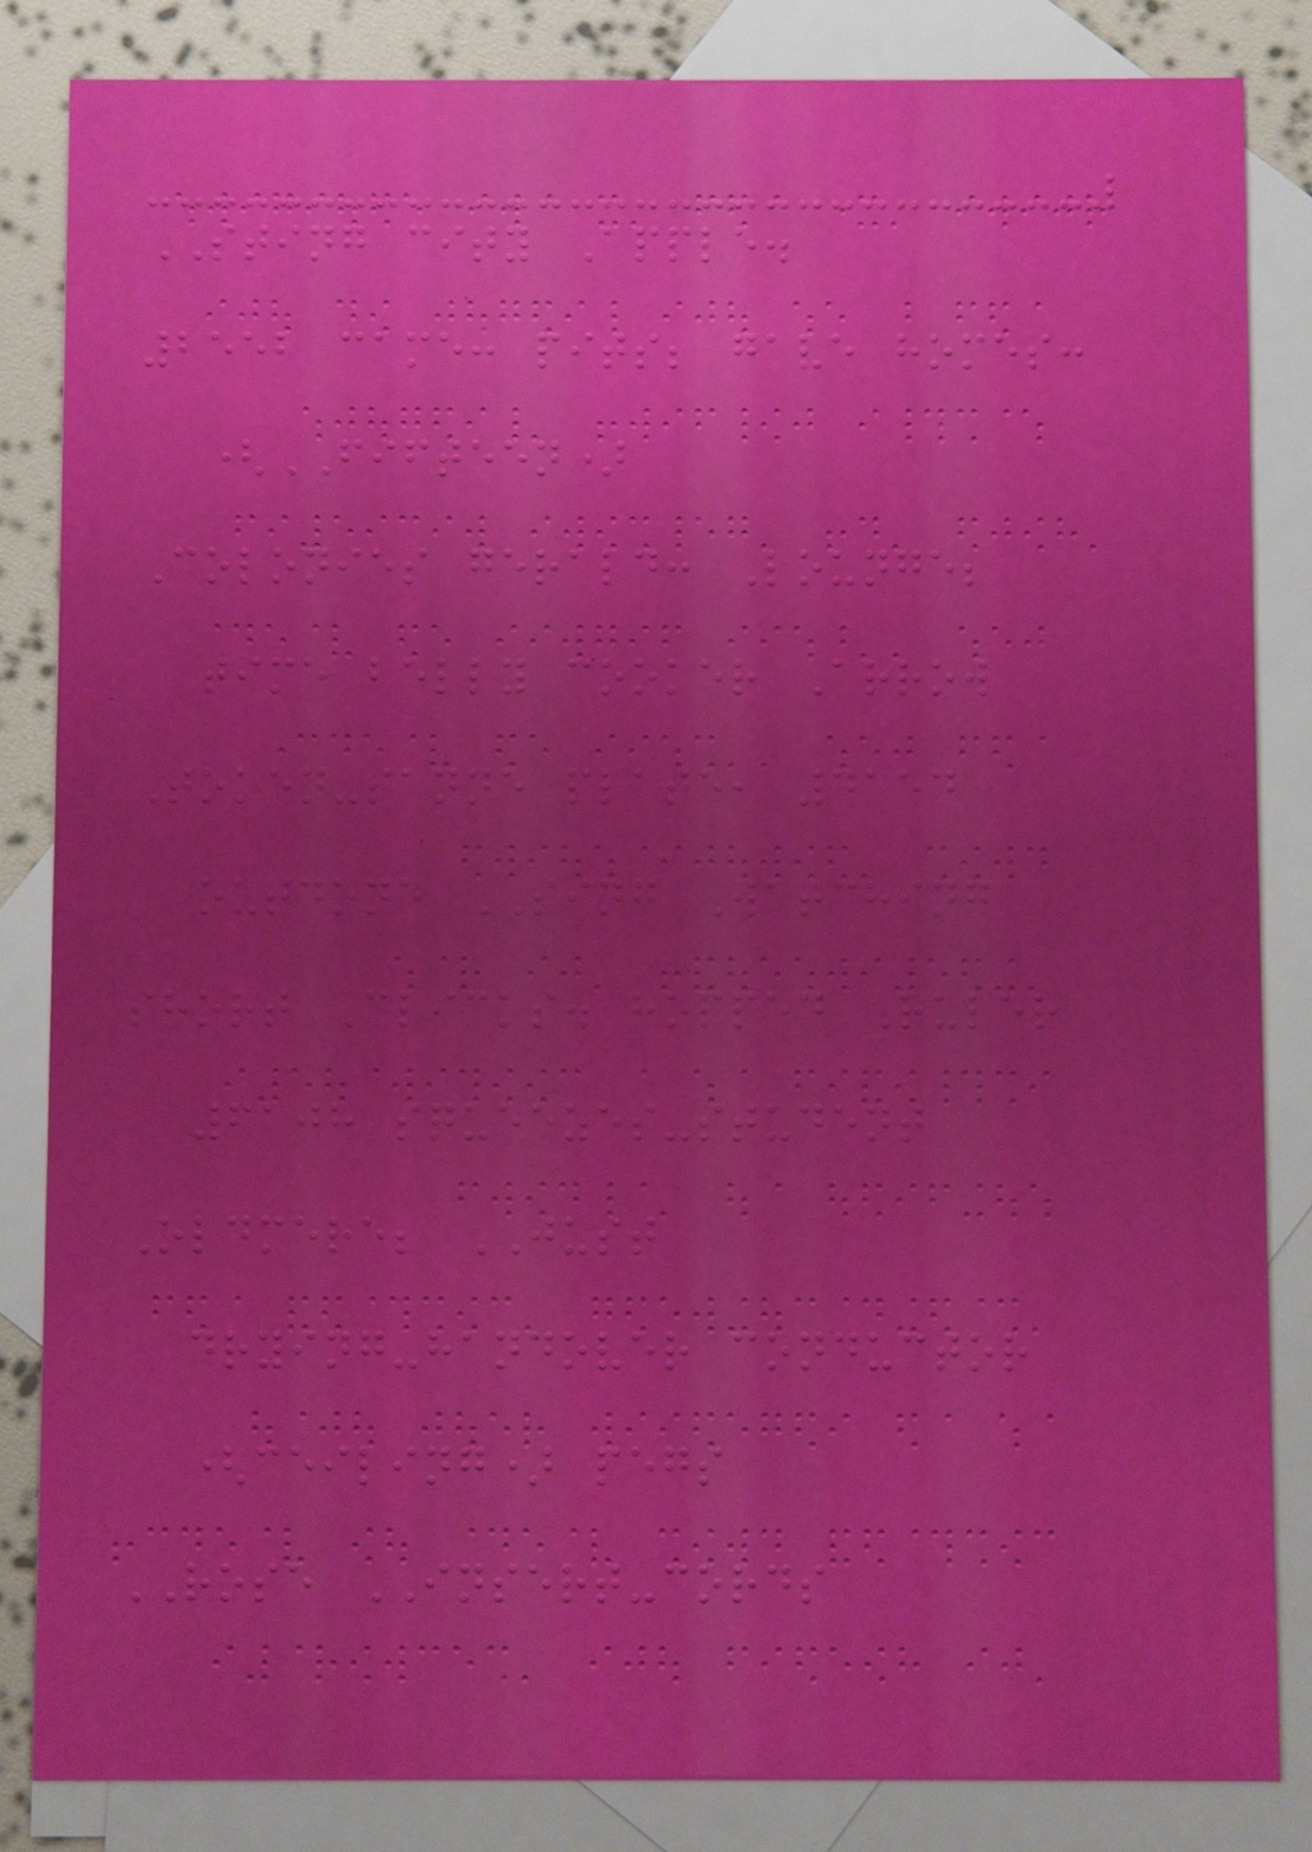STING city Apple.
2552 came: pits; gave homes:
(FIFTEEN)
Colonies gerald: Lounge;
time belly cooker Arrow
Token-sanne plate, 4154
outdone SING Watching
short Clicks. hopped Ruler
6108 squeezes-student
Oldmere; JUST
drying-handover conductor
(ceiling) pegs
ROSE INSERT-cords
